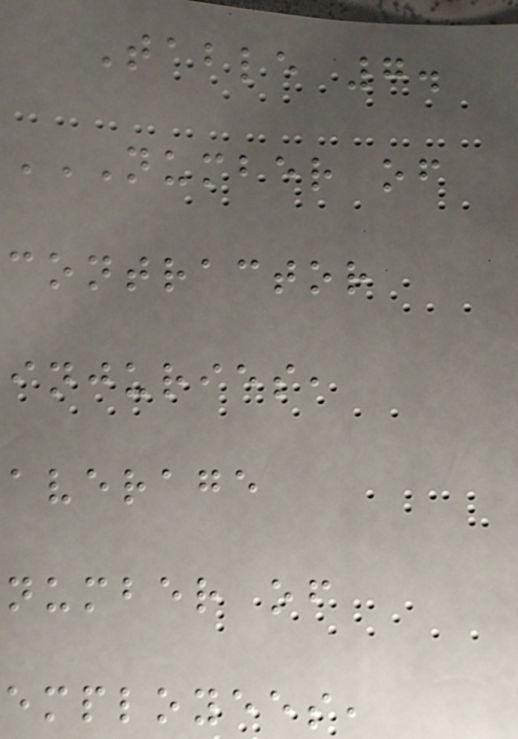Table 7.
NUMBER OF
CONTRACTOR
INJURIES,
AVERAGE
NUMBER OF
EMPLOYEES,
